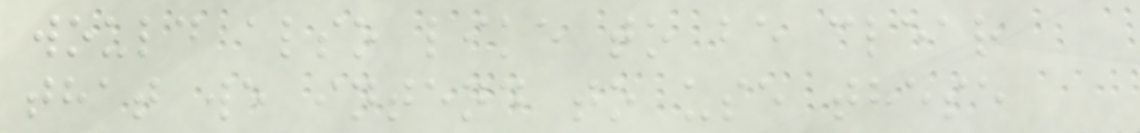would also like to be clear
that we intend to use these
